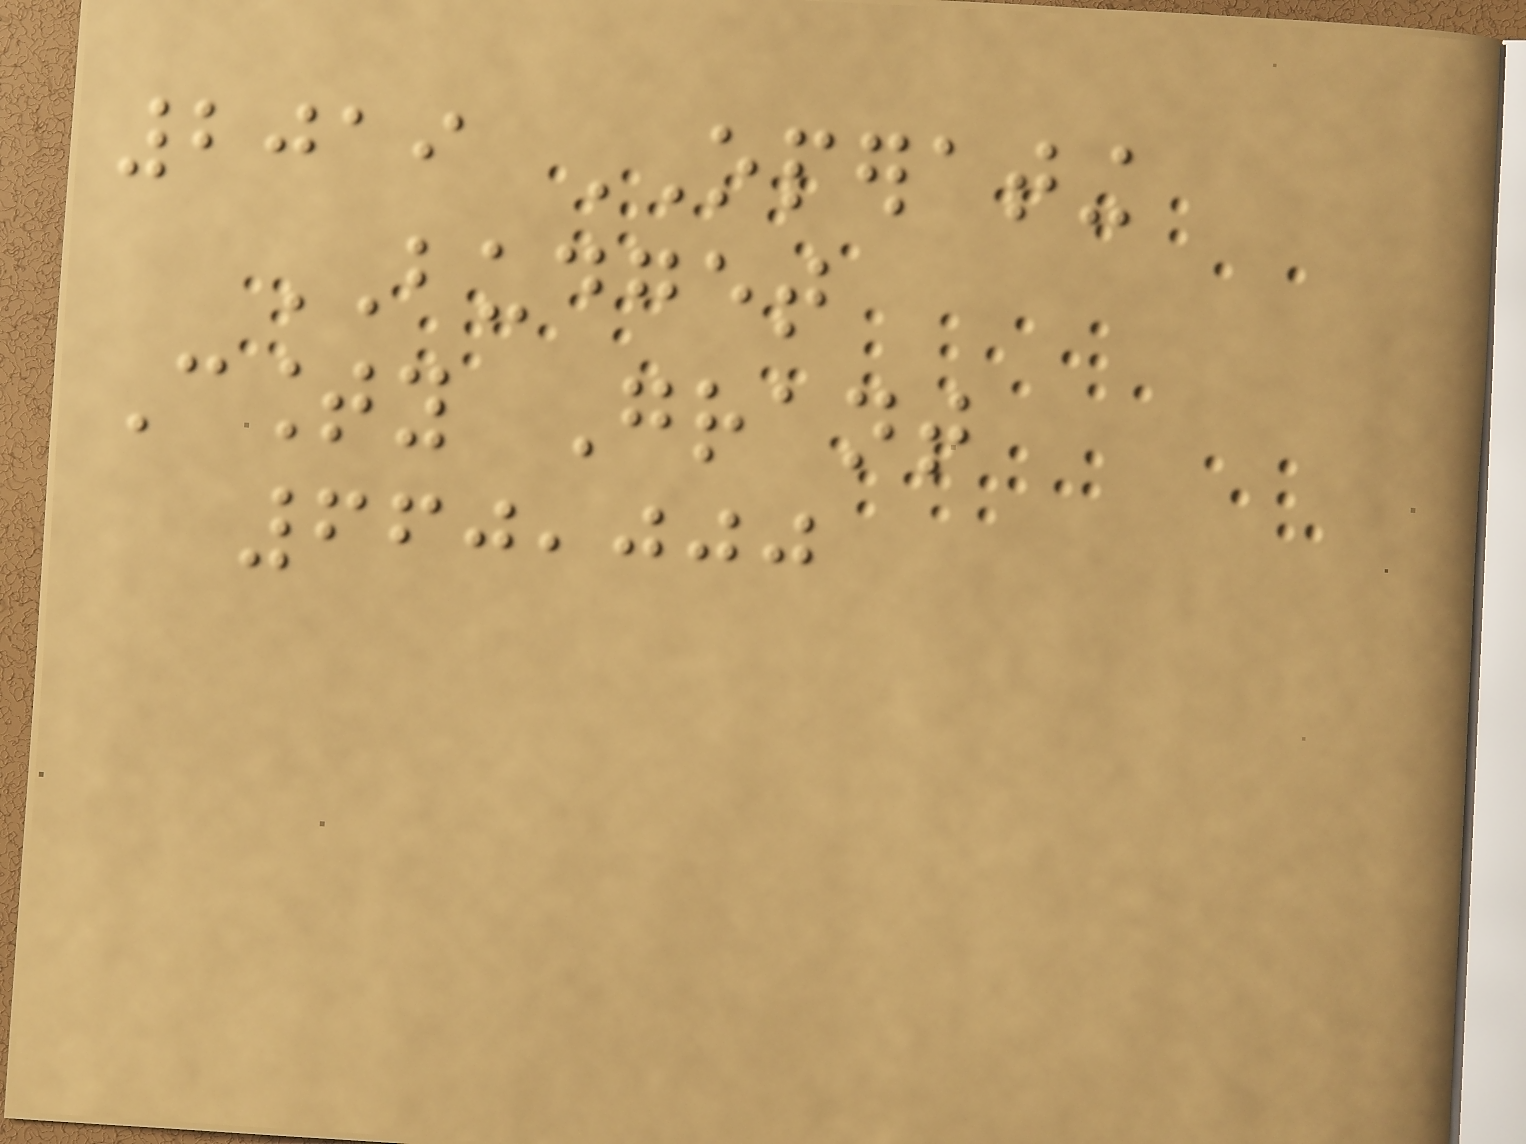2019 OPERATING
BUDGET
County Grant
660,000
